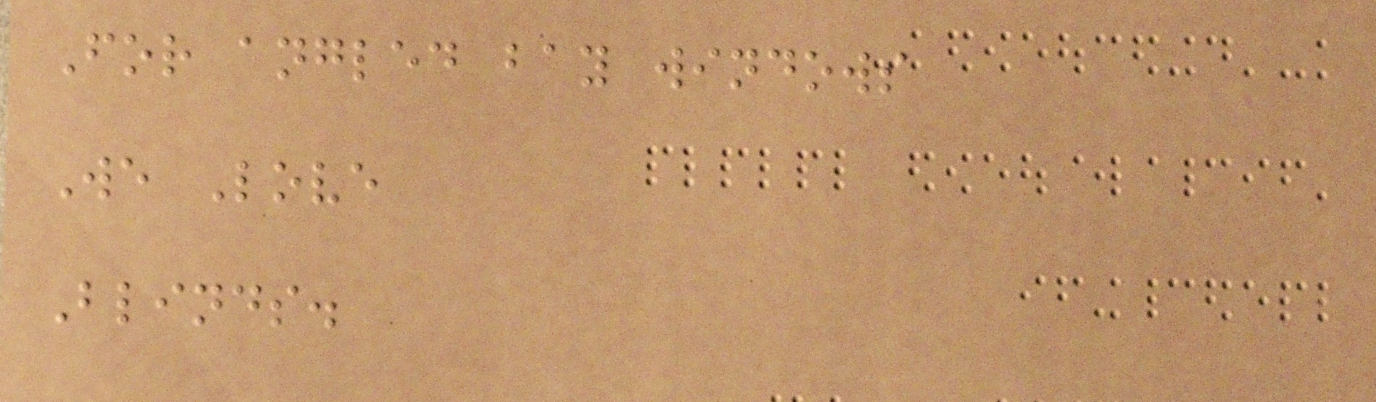For angled bay windows
We Love
Blinds.
